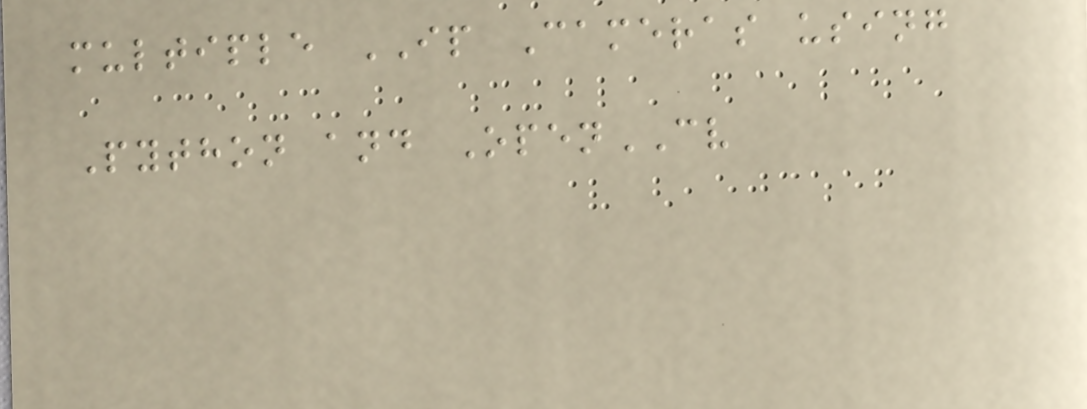multiple IP Cameras using
Python and OpenCV
